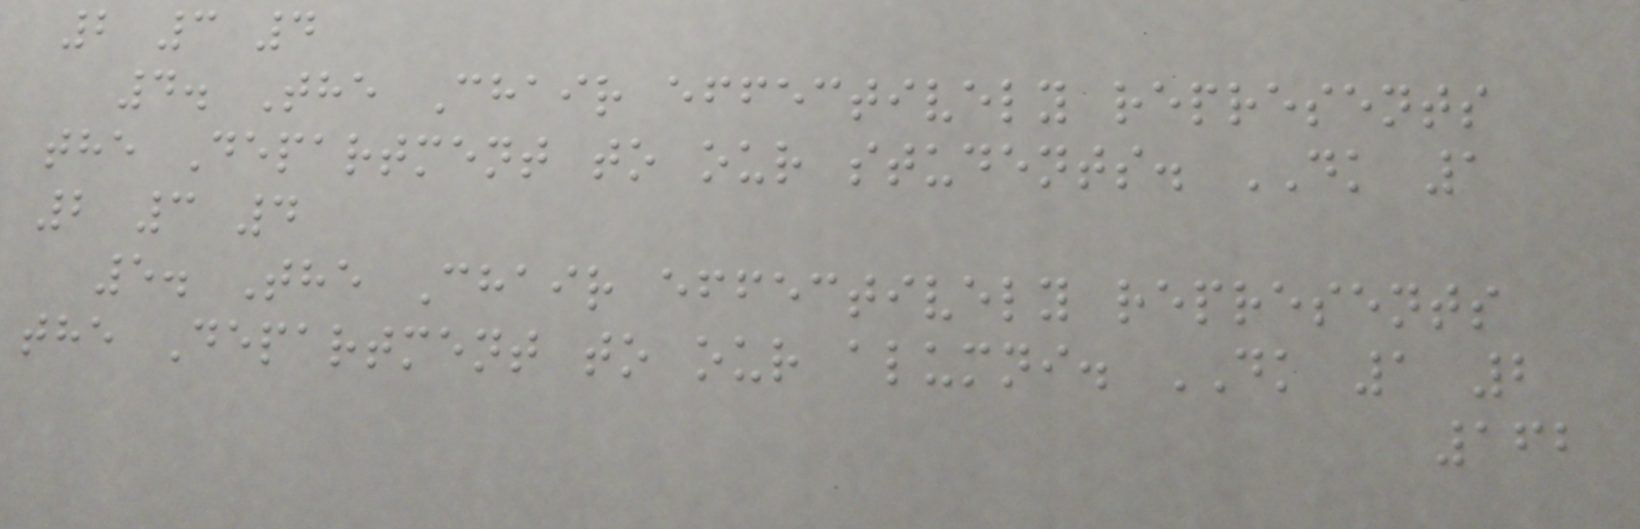2 3 4
4. The Chair effectively represents
the Department to our students. DK 1
2 3 4
5. The Chair effectively represents
the Department to our alumni. DK 1 2
162
